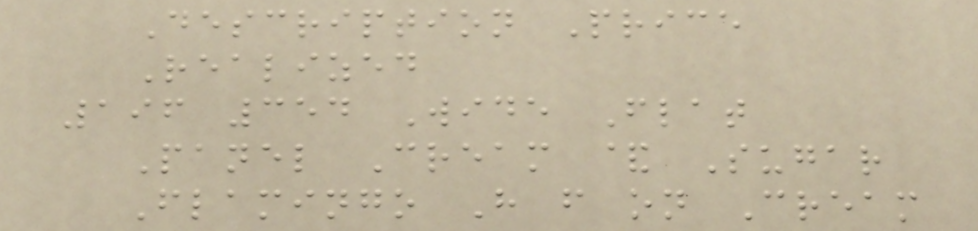Description Price
Realized
196 354 Wide Flat
Panel Cream & Sugar
Flamingo H f on Cream
